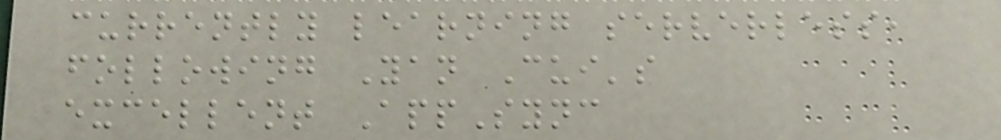currently learning serverless,
following Yan Cui's
excellent AppSync
